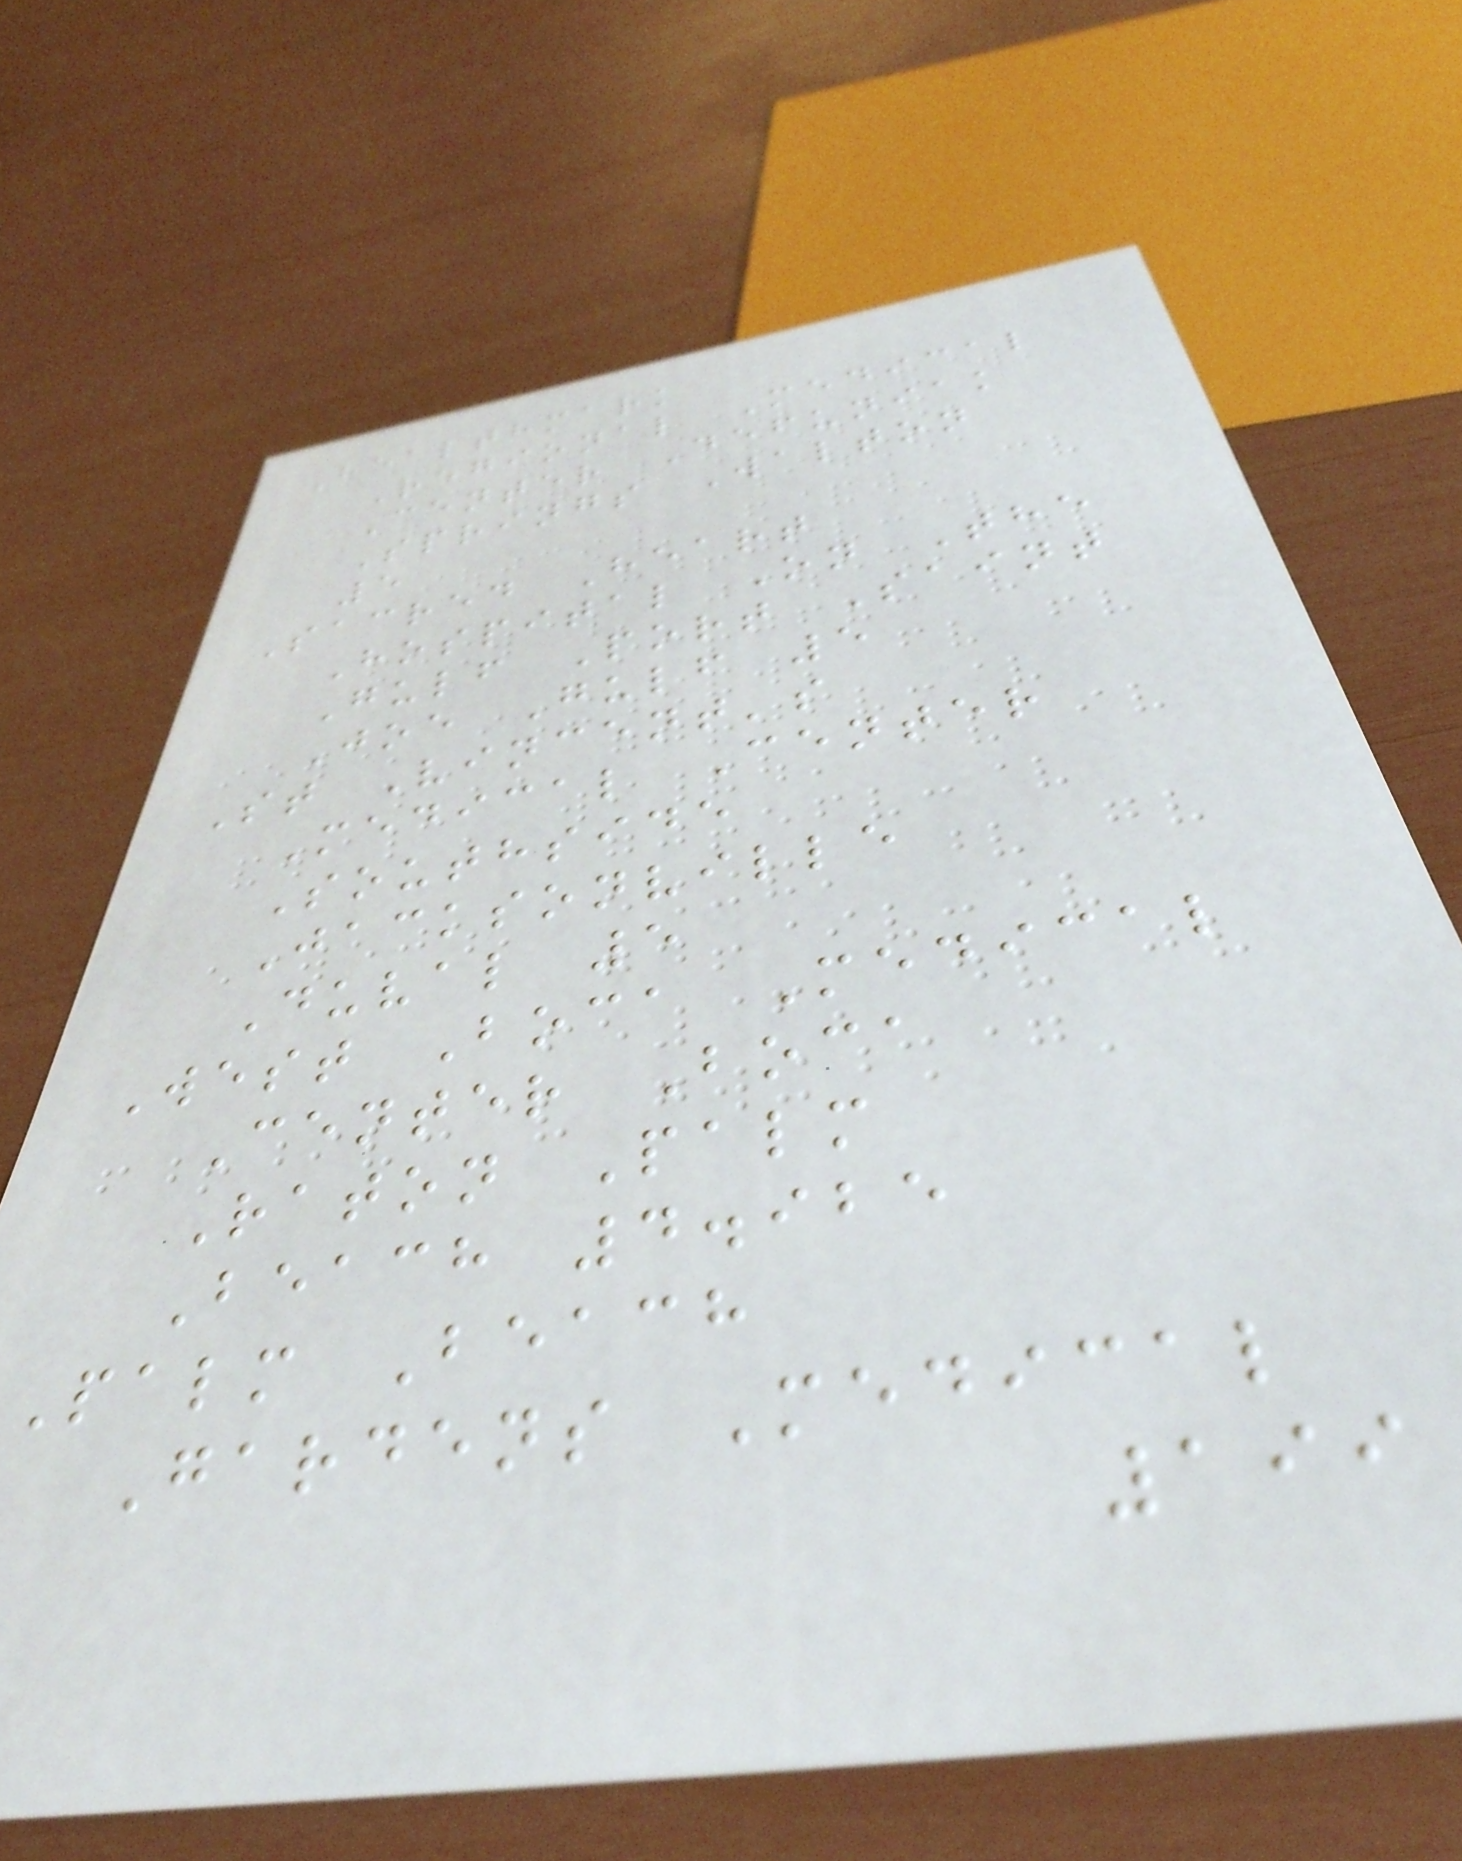Healthmark
Regional Medical
Center Defuniak
Springs Walton
5
Sacred Heart
Hospital On The
Gulf Port Saint
Joe Gulf 5
St Vincent's
Medical Center
Southside
Jacksonville
Duval 5
West Boca Medical
Center Boca
Raton Palm
Beach 4.925
Palm Beach
Gardens Medical
199
